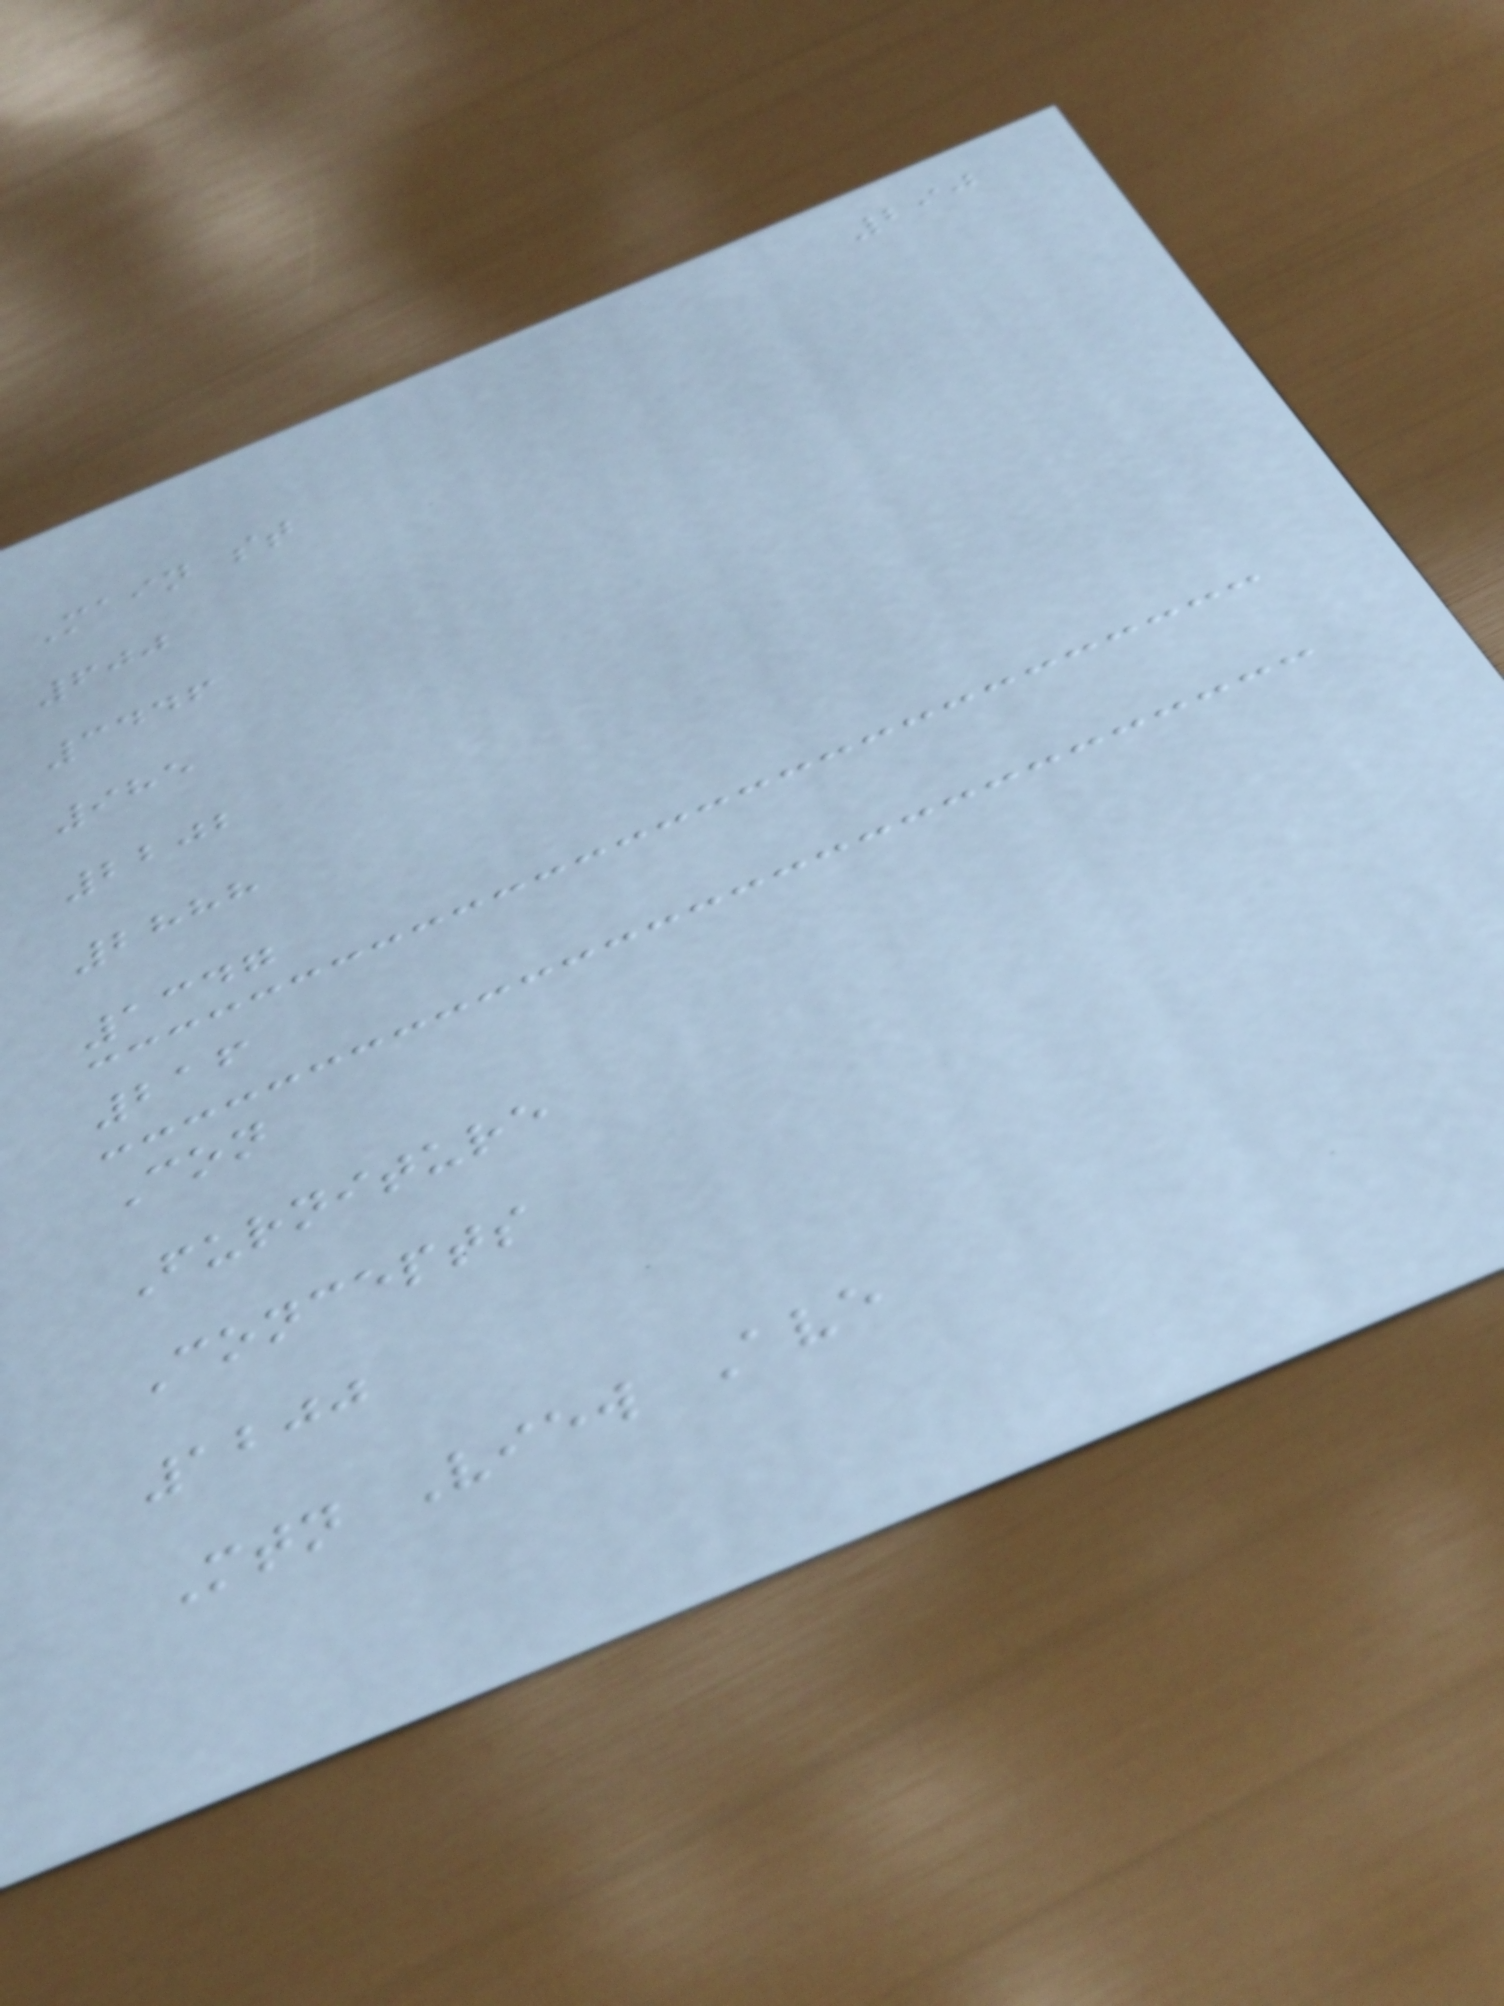290
Main st
600
3446
985
2202
2888
1347
216
Con
Furniture
Concepts
1200
Mtn View Ave
